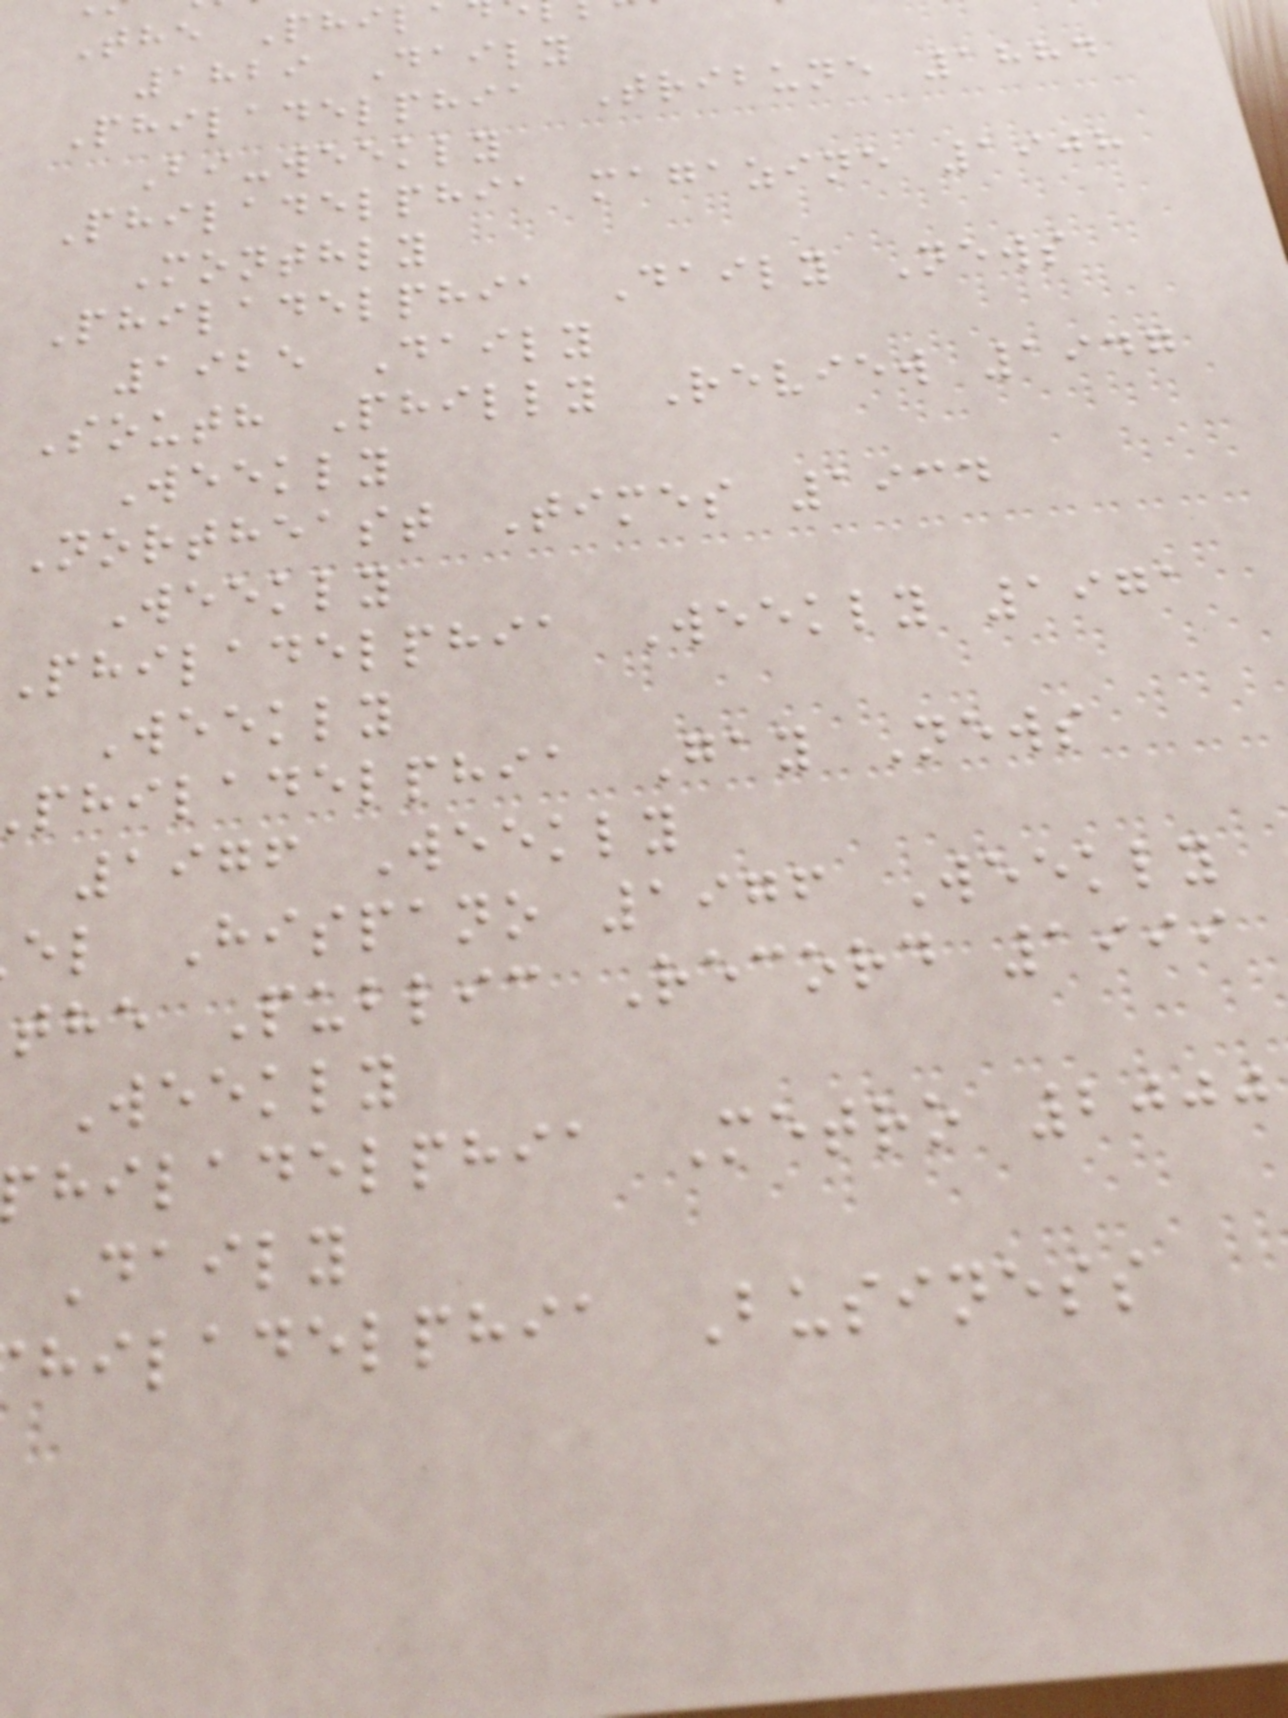The Phil
1829 Daily
Philadelphia Tribune 1884
Bi-weekly
Philadelphia magazine 1908
Monthly
Philadelphia Daily News
1925 Daily
South Philly Review 1947
Weekly
Northeast Times 1934
Weekly
Philadelphia Weekly 1971
Weekly
philadelphia Gay News
1976 Weekly
el Hispano 1976 Weekly
the Public Record 1999
Weekly
hiladelphia Metro 2000
Daily
hiladelphia Business
